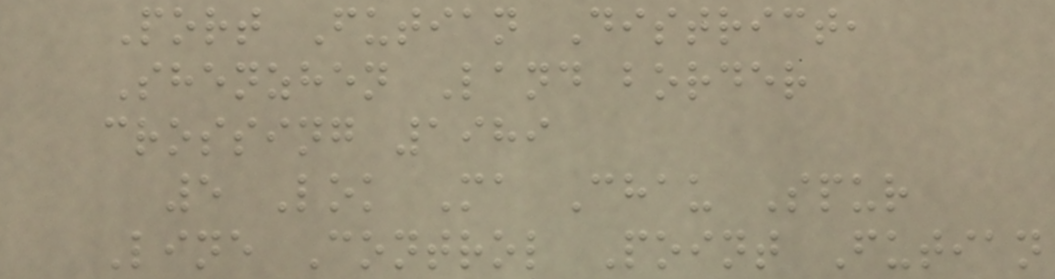Port Futian District,
Shenzhen Land border
crossing 1989
5 Lok Ma Chau Spur
Line Control Point Futian
